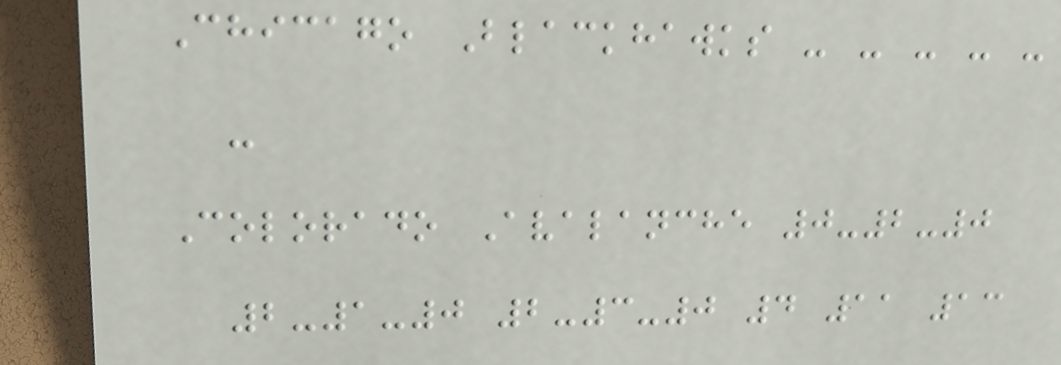Chicago Blackhawks - - - - -
-
Colorado Avalanche 0-2-0
2-1-0 2-3-0 4 11 13
